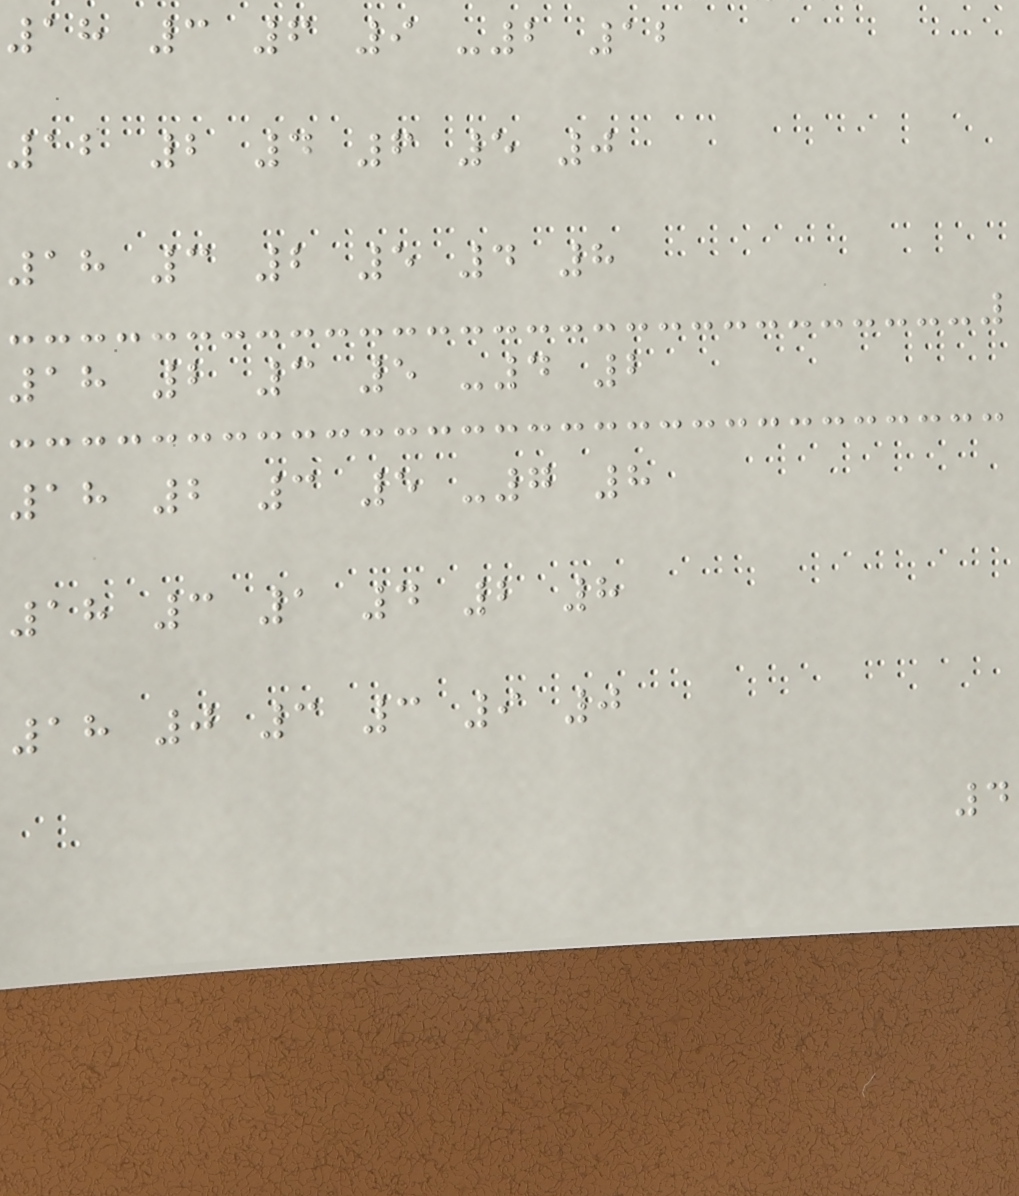18 3 6 9 -2 12
12 2 4 6 5 0
18 3 2 5 4 8
18 2 3 5 -4 2
18 2 3 5 -7 8
18 3 1 4 2 8
18 0 3 3 9 0
4
